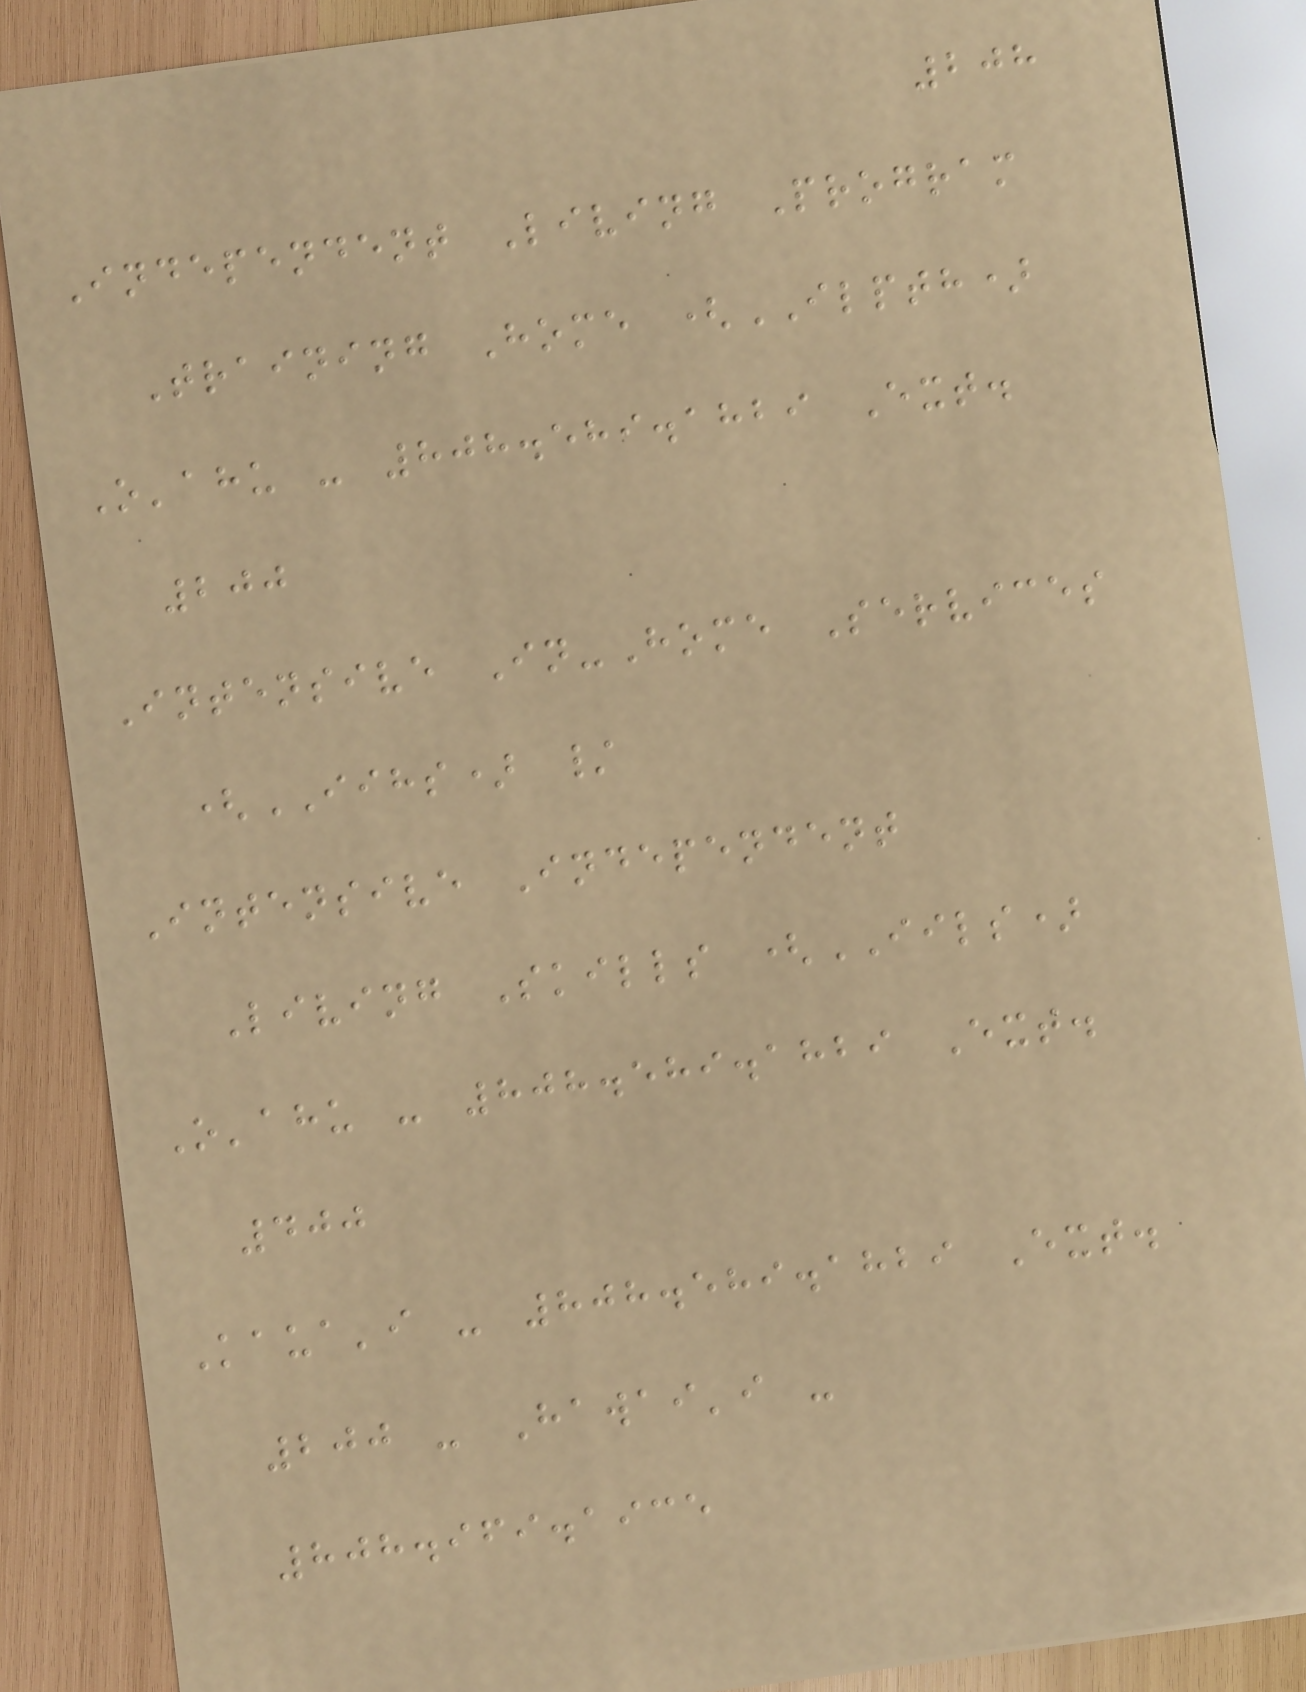208
Independent Living Program
Training Home (ILPTH)
O'ahu - 808.589.1829 Ext.
200
Intensive In-Home Services
(IIHS) /
Intensive Independent
Living Skills (IILS)
O'ahu - 808.589.1829 Ext.
400
Kaua'i - 808.589.1829 Ext.
200 - Hawai'i -
808.969.1935
